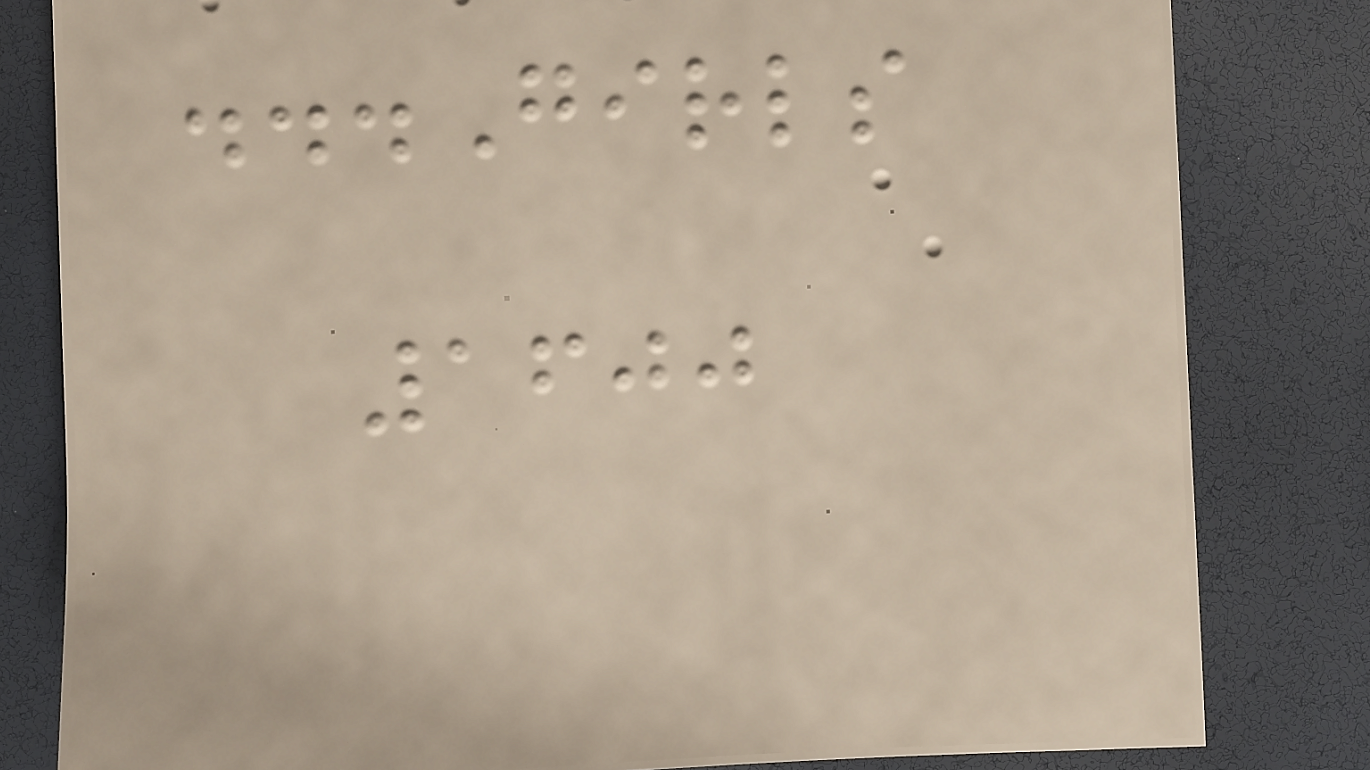...Girls
1600
